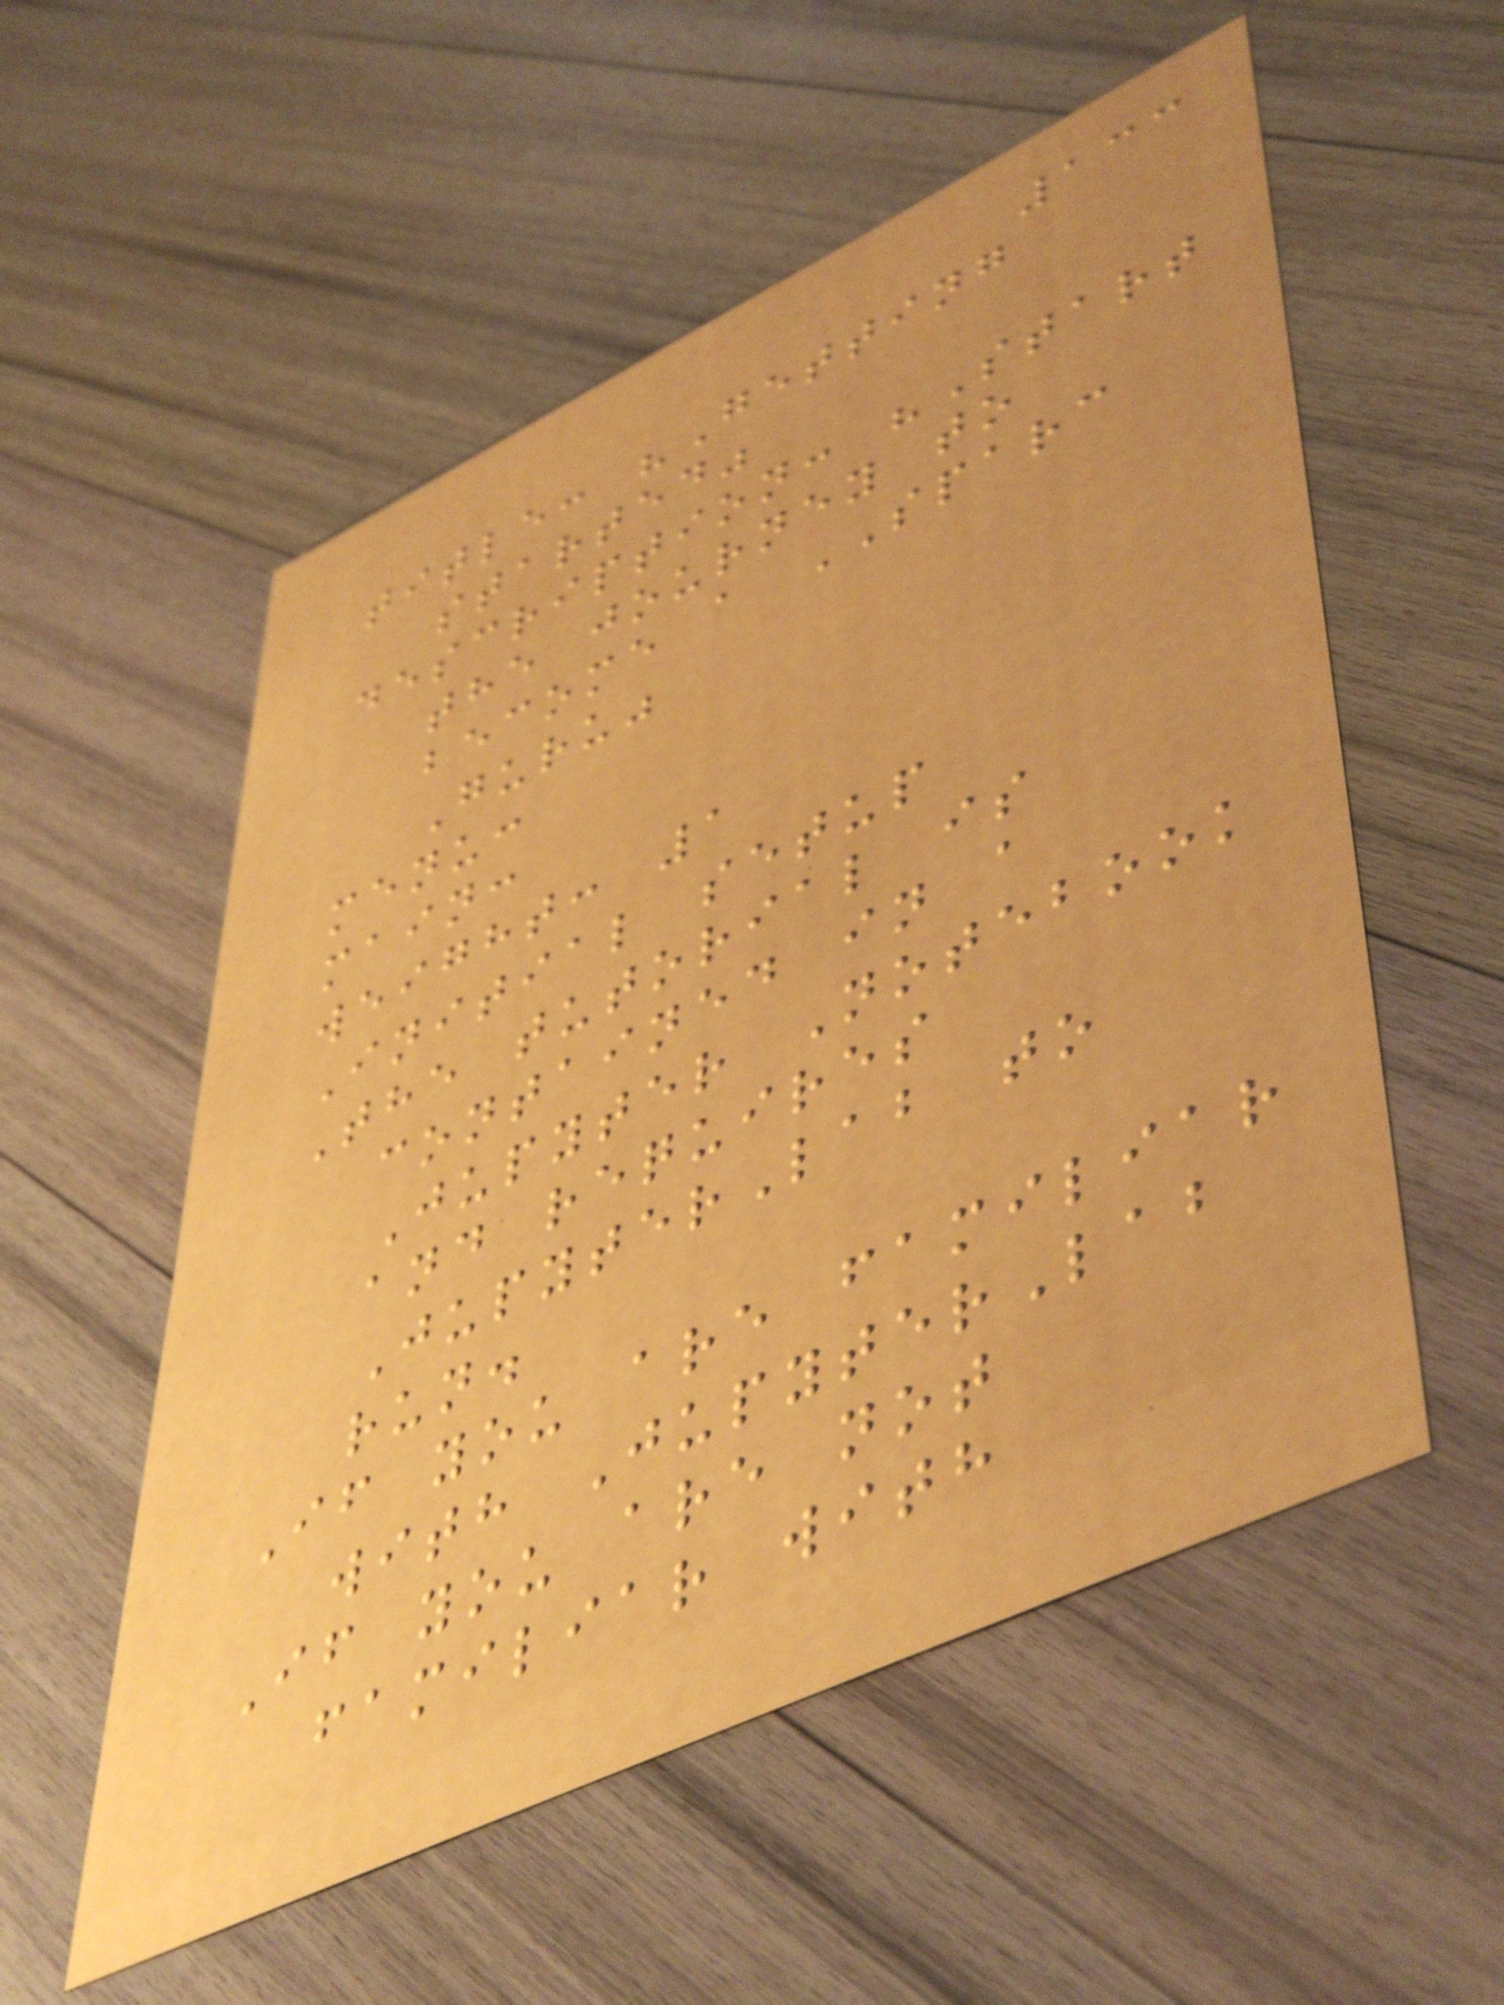133
title: "Getting
started"
description: "Start
the journey to
become a SPARC
Guru"
menu:
main:
weight: 1
Initial setup
The tutorial is
contained in a
Jupyter Notebook
and requires
JupyterLab to
run.
If you are familiar
with JupyterLab
If you are not
familiar with
